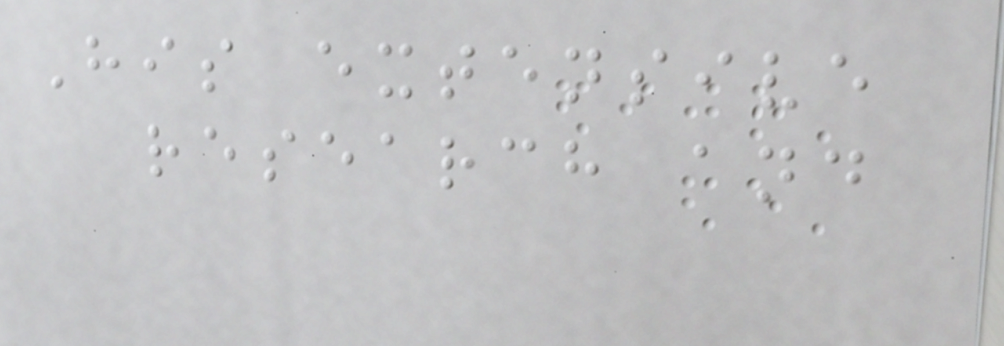His extensive
research and
